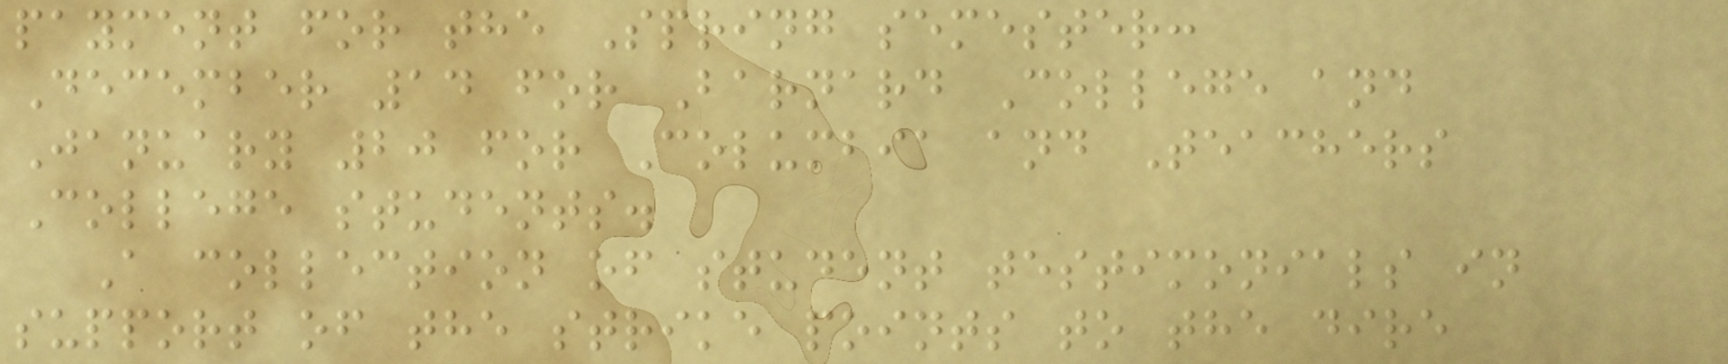payment for the Spring semester:
December 14 for Barnard College and
January 20 for Columbia and Teachers
College students.
A collection of student testimonials in
support of the strike points to the dire
